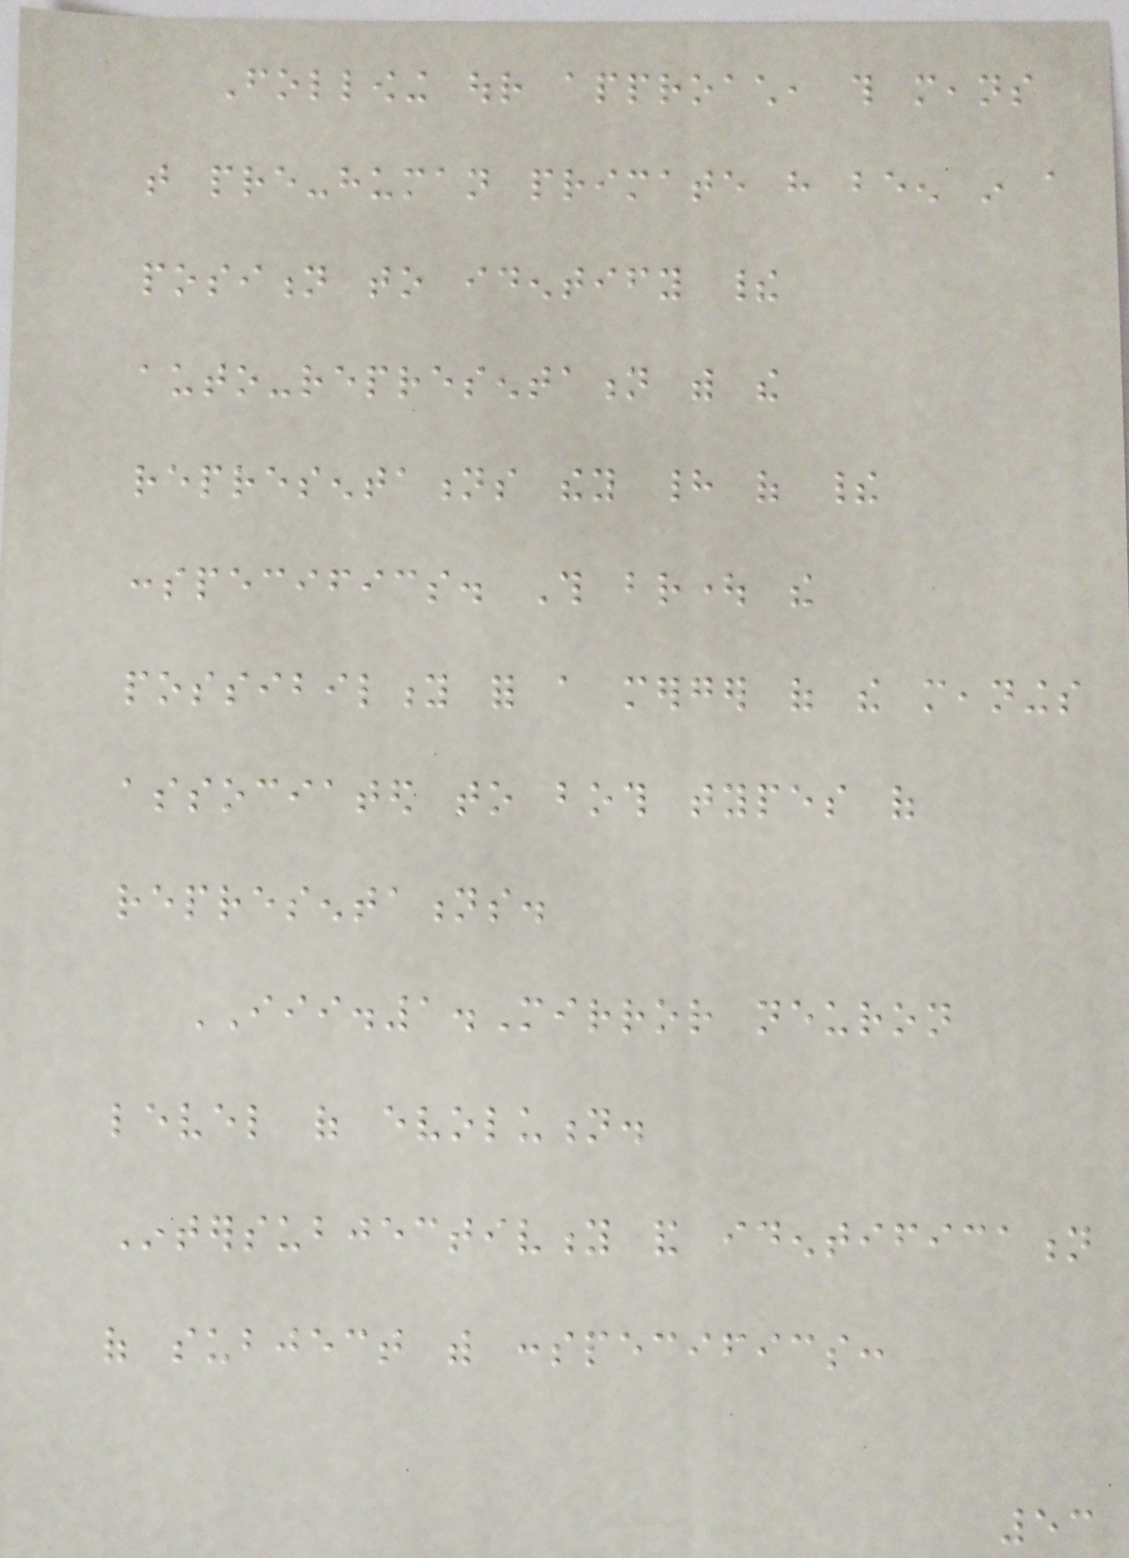Following our approach, this means
that pre-human primate have been in a
position to identify their
auto-representation with the
representations they had of their
conspecifics. This brought the
possibility for a merger of the meanings
associated to both types of
representations.
III.1.Mirror neuron
level of evolution.
Intersubjectivity and identification
of subject with conspecifics:
53
